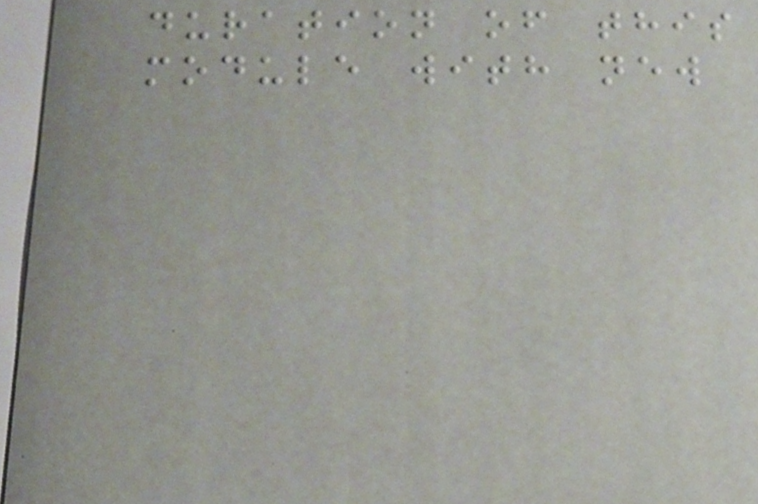duration of this
module with new
